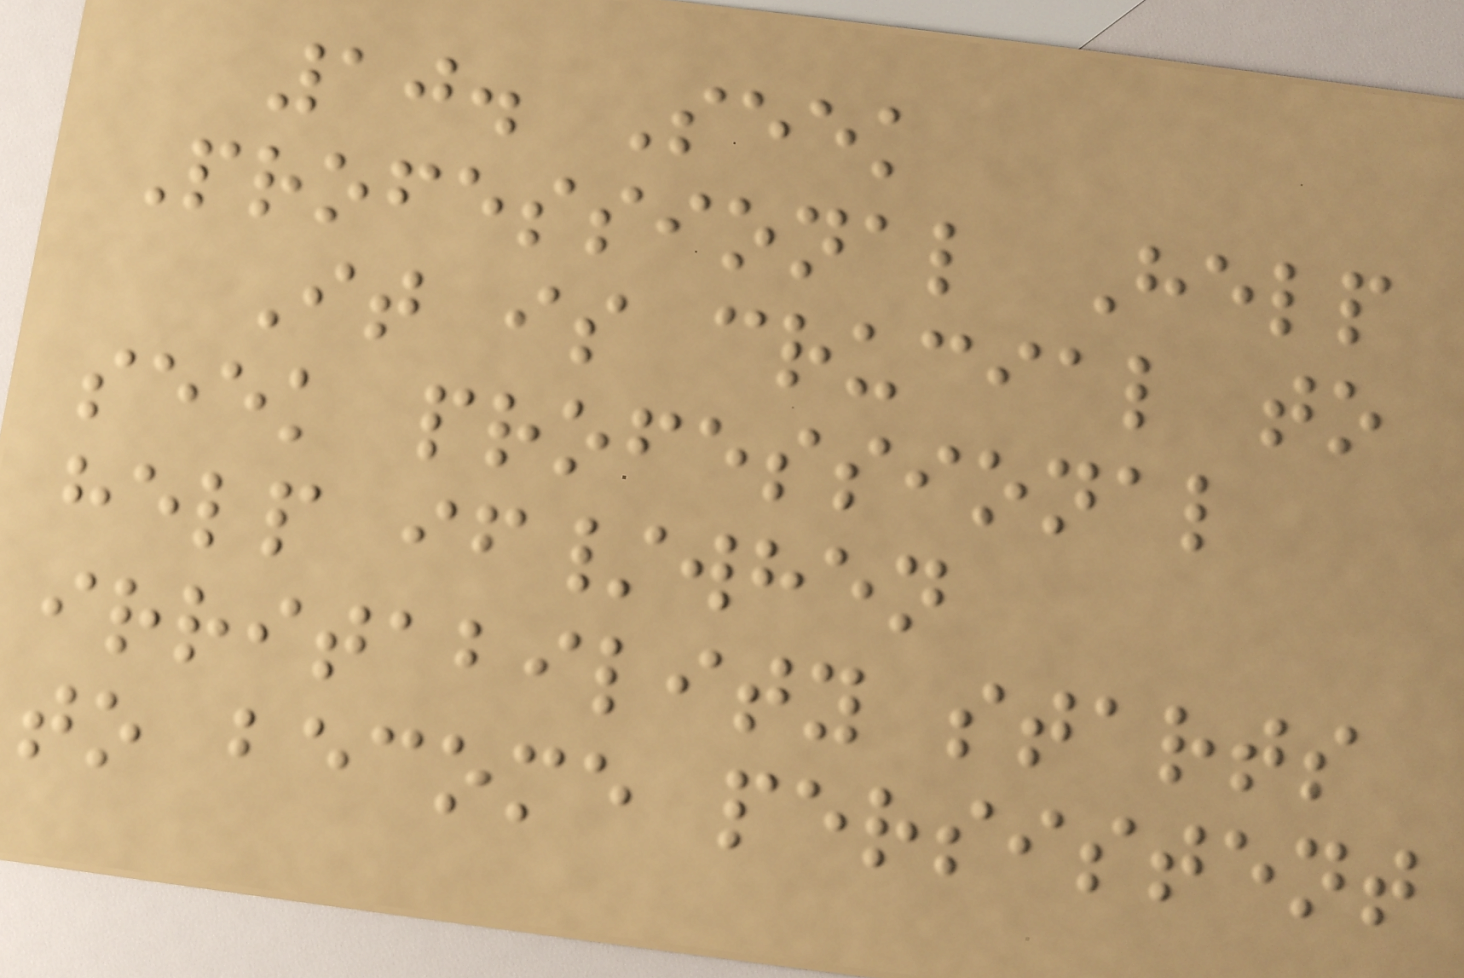10. Seek
Professional Help
It is crucial to
seek professional
help if/when
irritability starts
to become persistent
